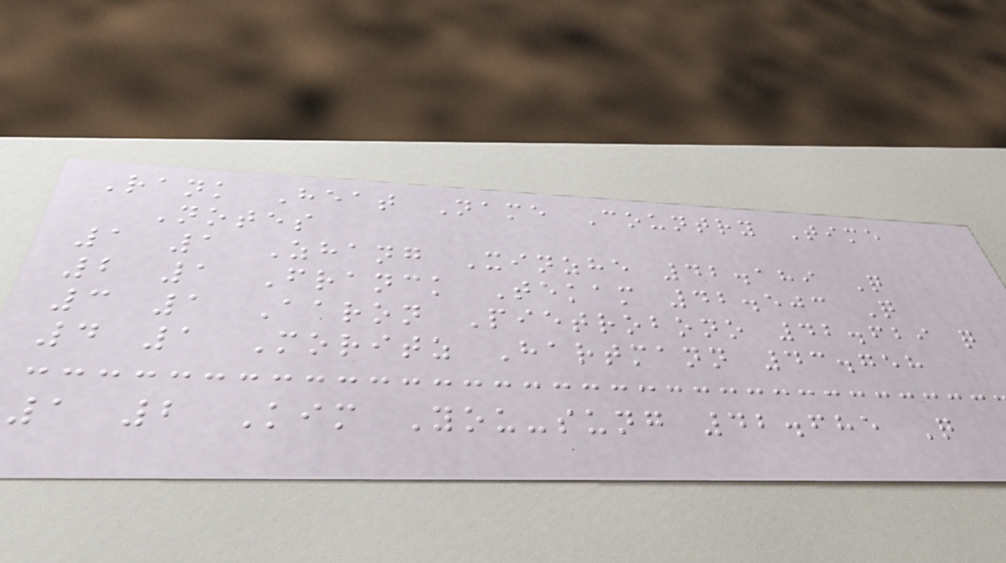Rank Heat Name Country Time
Notes
1 1 Zhang Xinzhe 42.189 Q
2 1 Franck Tekam 42.503 Q
3 1 Aaron Pietrobono 42.629 q
4 1 Moritz Hartmann 43.758
1 2 Kim You-sung 42.685 Q
